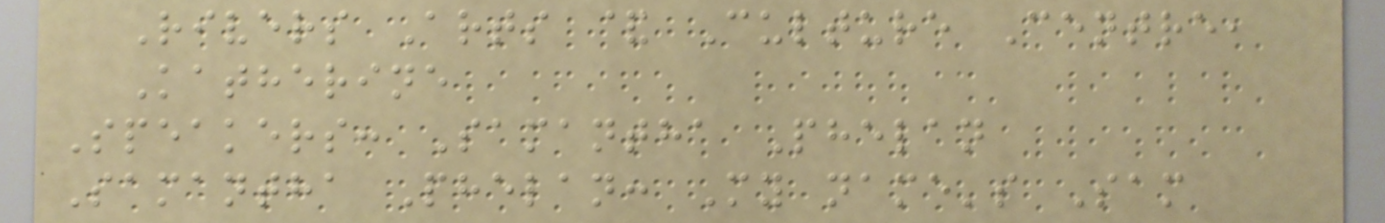Rivers Arts & Culture Centre,
Katherine
Speakers: Samantha Phelan
Samantha Phelan: My name's Sam
